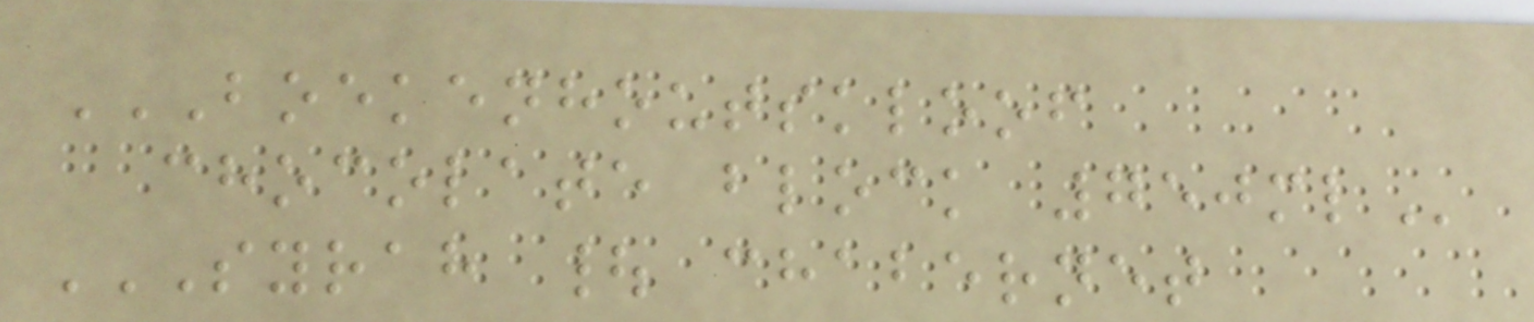BOEKENHOUTSKLOOF
CHOCOLATE BLOCK 750ML
SYRAH | CHABERNET
